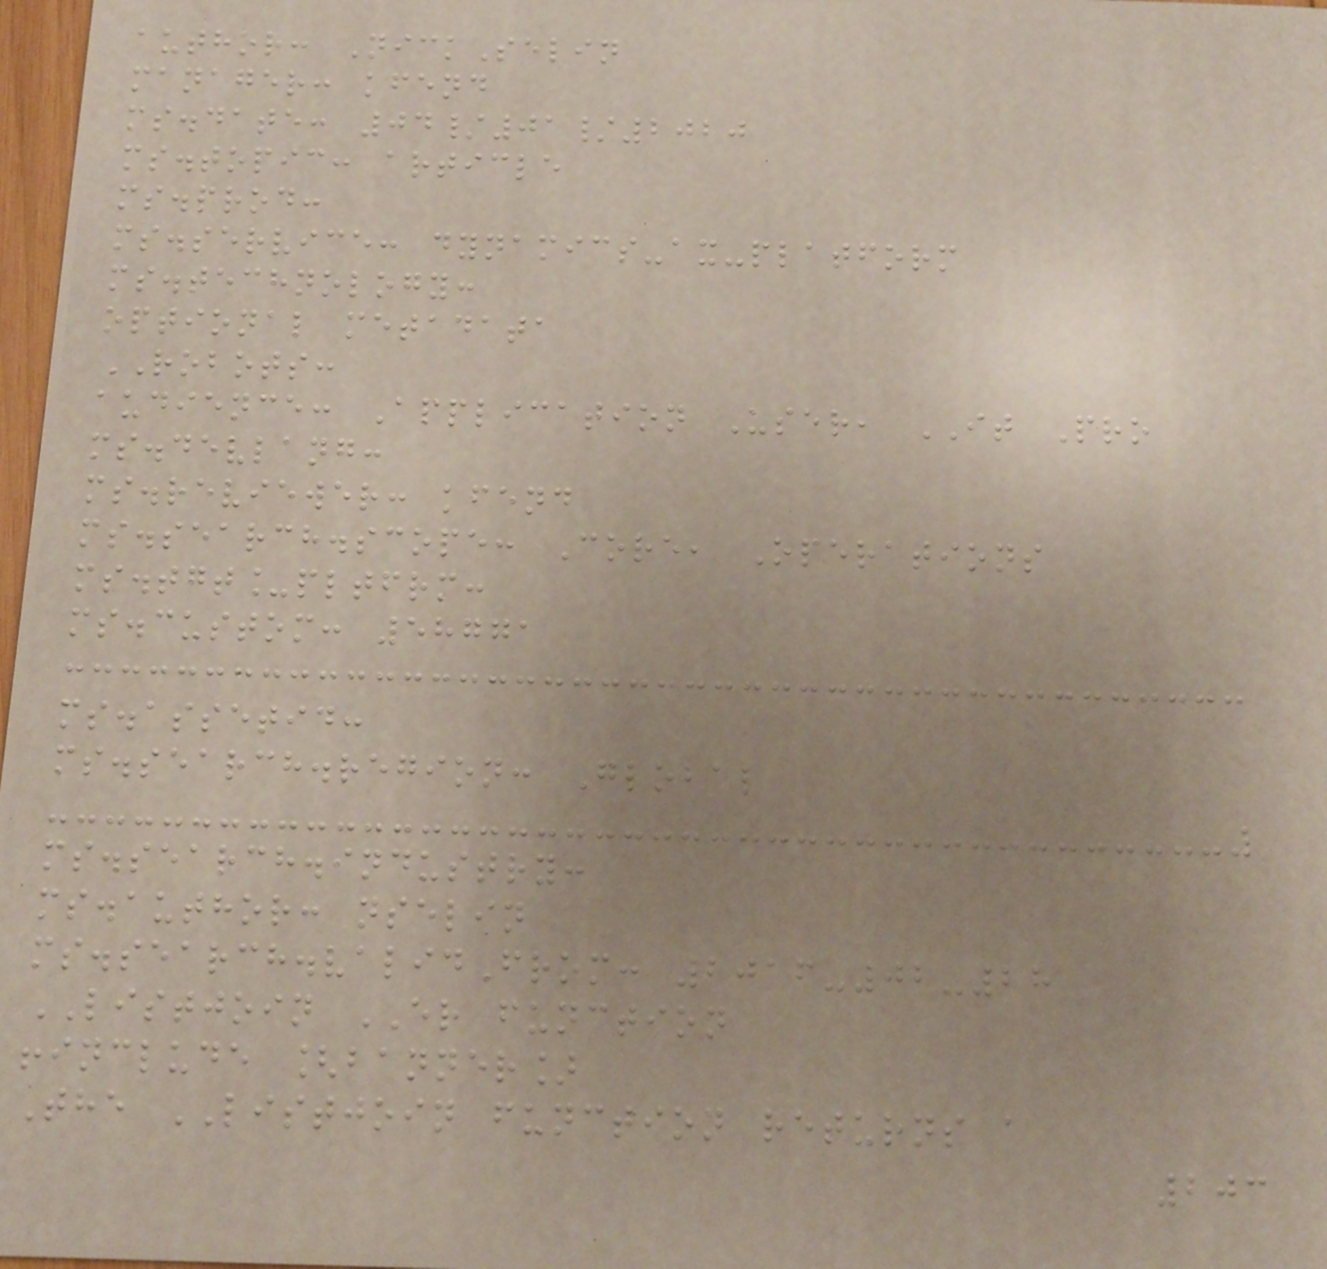author: NickSelin
manager: kfend
ms.date: 04/01/2020
ms.topic: article
ms.prod:
ms.service: dynamics-ax-platform
ms.technology:
optional metadata
ROBOTS:
audience: Application User, IT Pro
ms.devlang:
ms.reviewer: kfend
ms.search.scope: Core, Operations
ms.tgt_pltfrm:
ms.custom: 58771
ms.assetid:
ms.search.region: Global
ms.search.industry:
ms.author: nselin
ms.search.validFrom: 2016-02-28
LISTJOIN ER function
!include [banner]
The LISTJOIN function returns a
203
